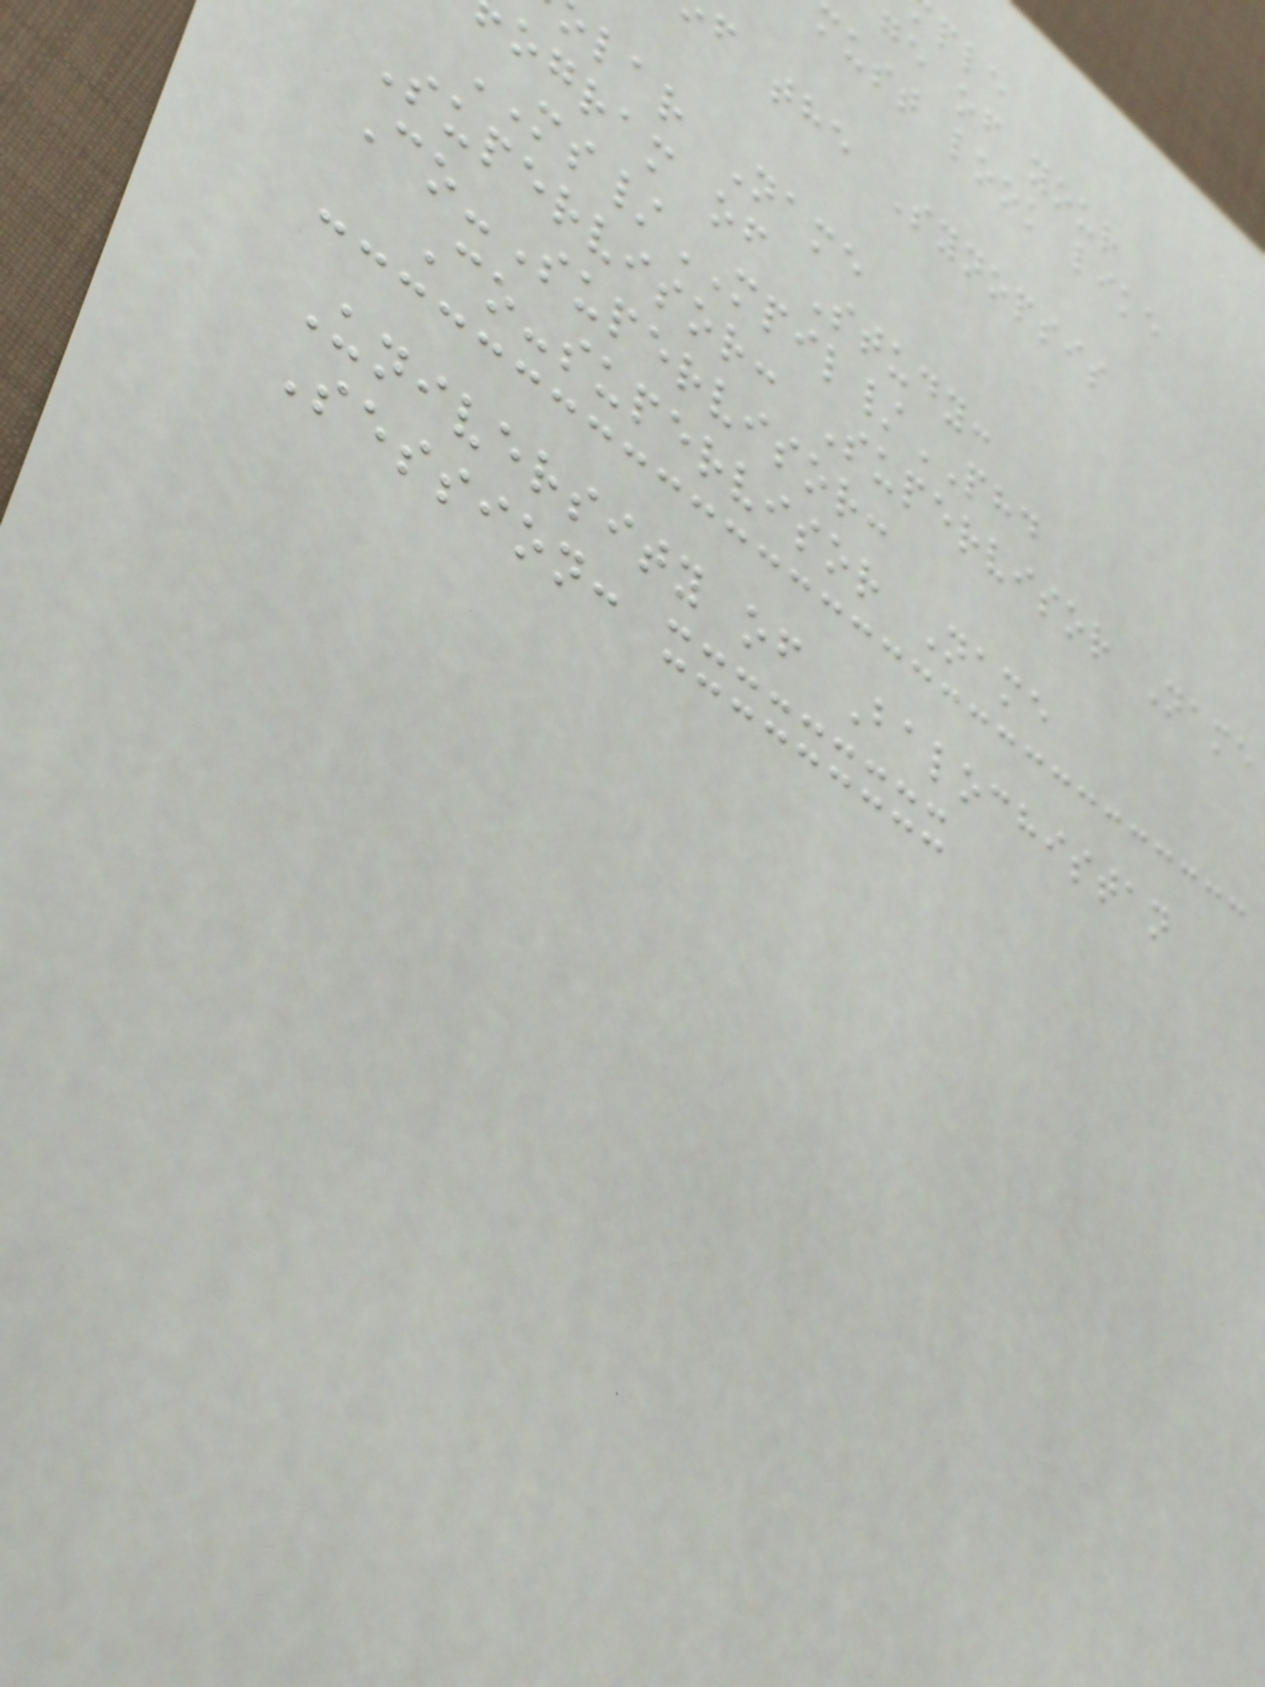ge of your
must look like
f the Synopsis
lar Name
ogram of Study:
MS/MPIL/PHD
Supervisor: Supervisor Name
Co-Supervisor:
Co-supervisor Name
University of Balochistan
Session: xxxxxxxxx
